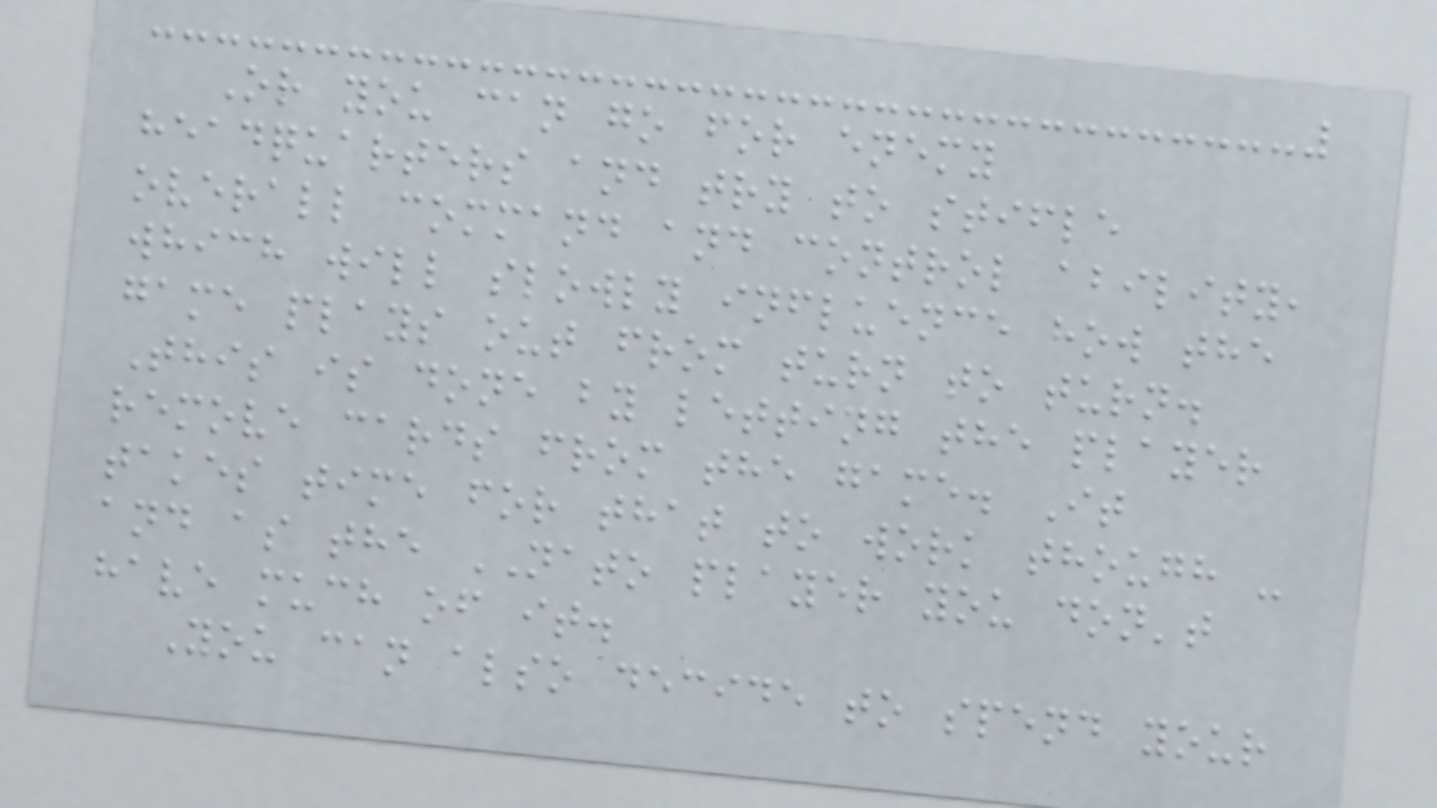Or you can go for enemy
headquarters and try to stifle
overall command and control ability,
which will slowly influence how the
game plays out from turn to turn.
This is done by letting the player
remove cards from the game. It
takes time for that to work though -
and as the NATO player you don't
have much of it.
You can also decide to spend your
